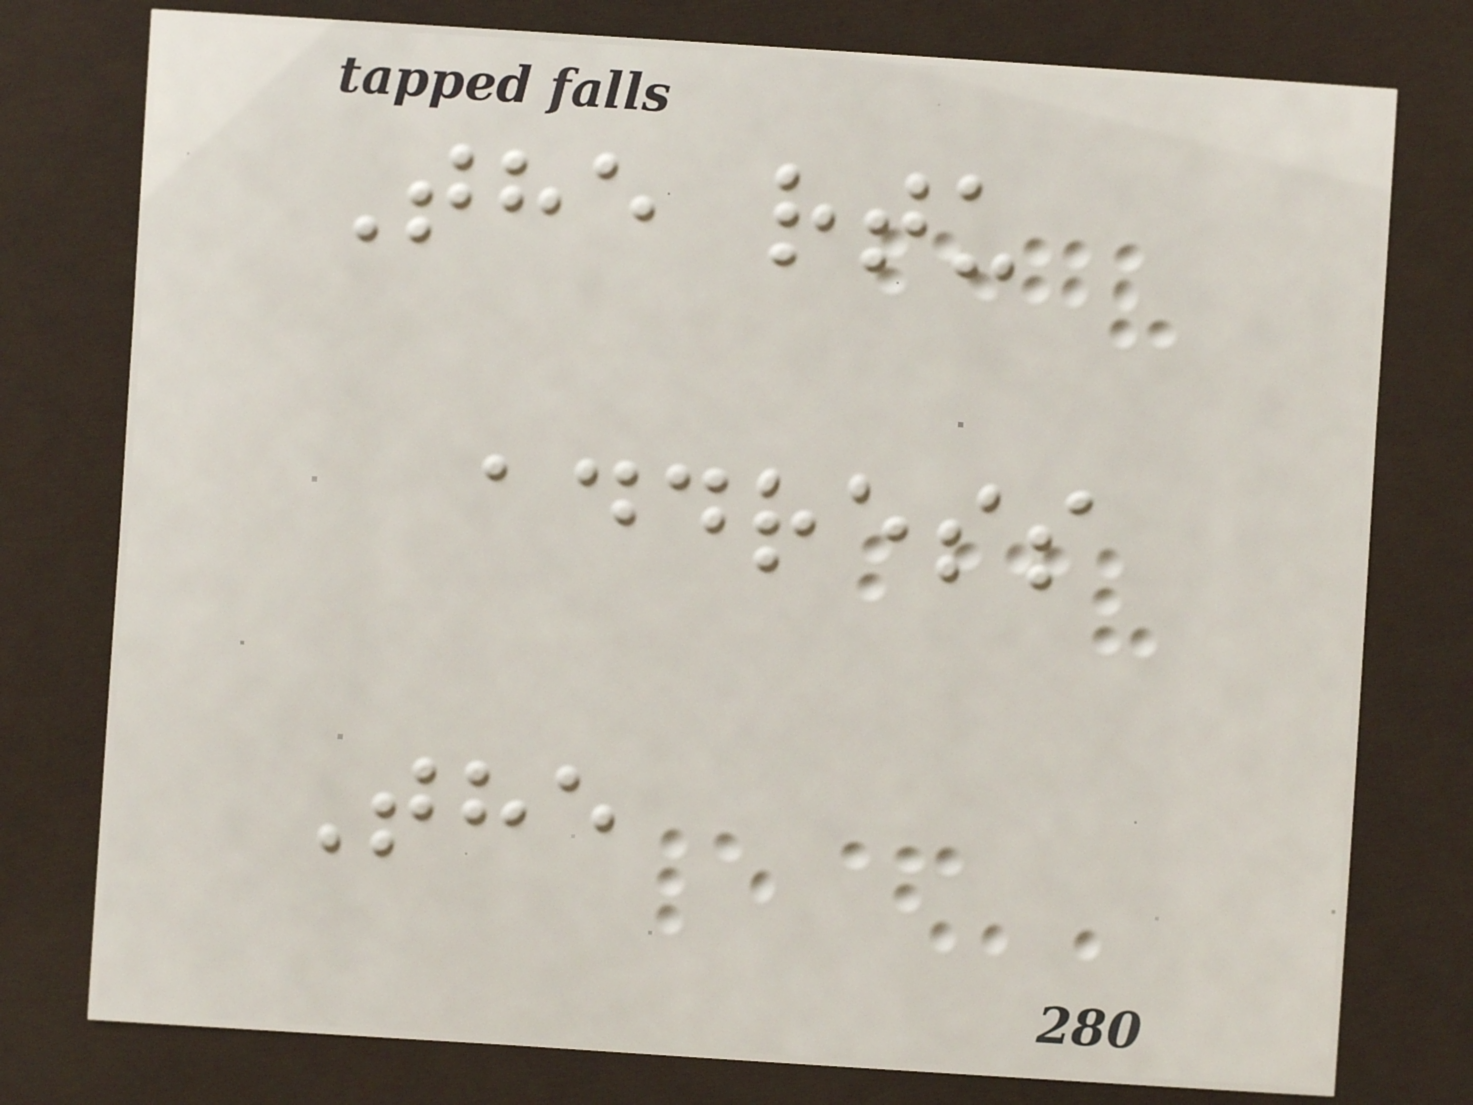The rtu
address
The
